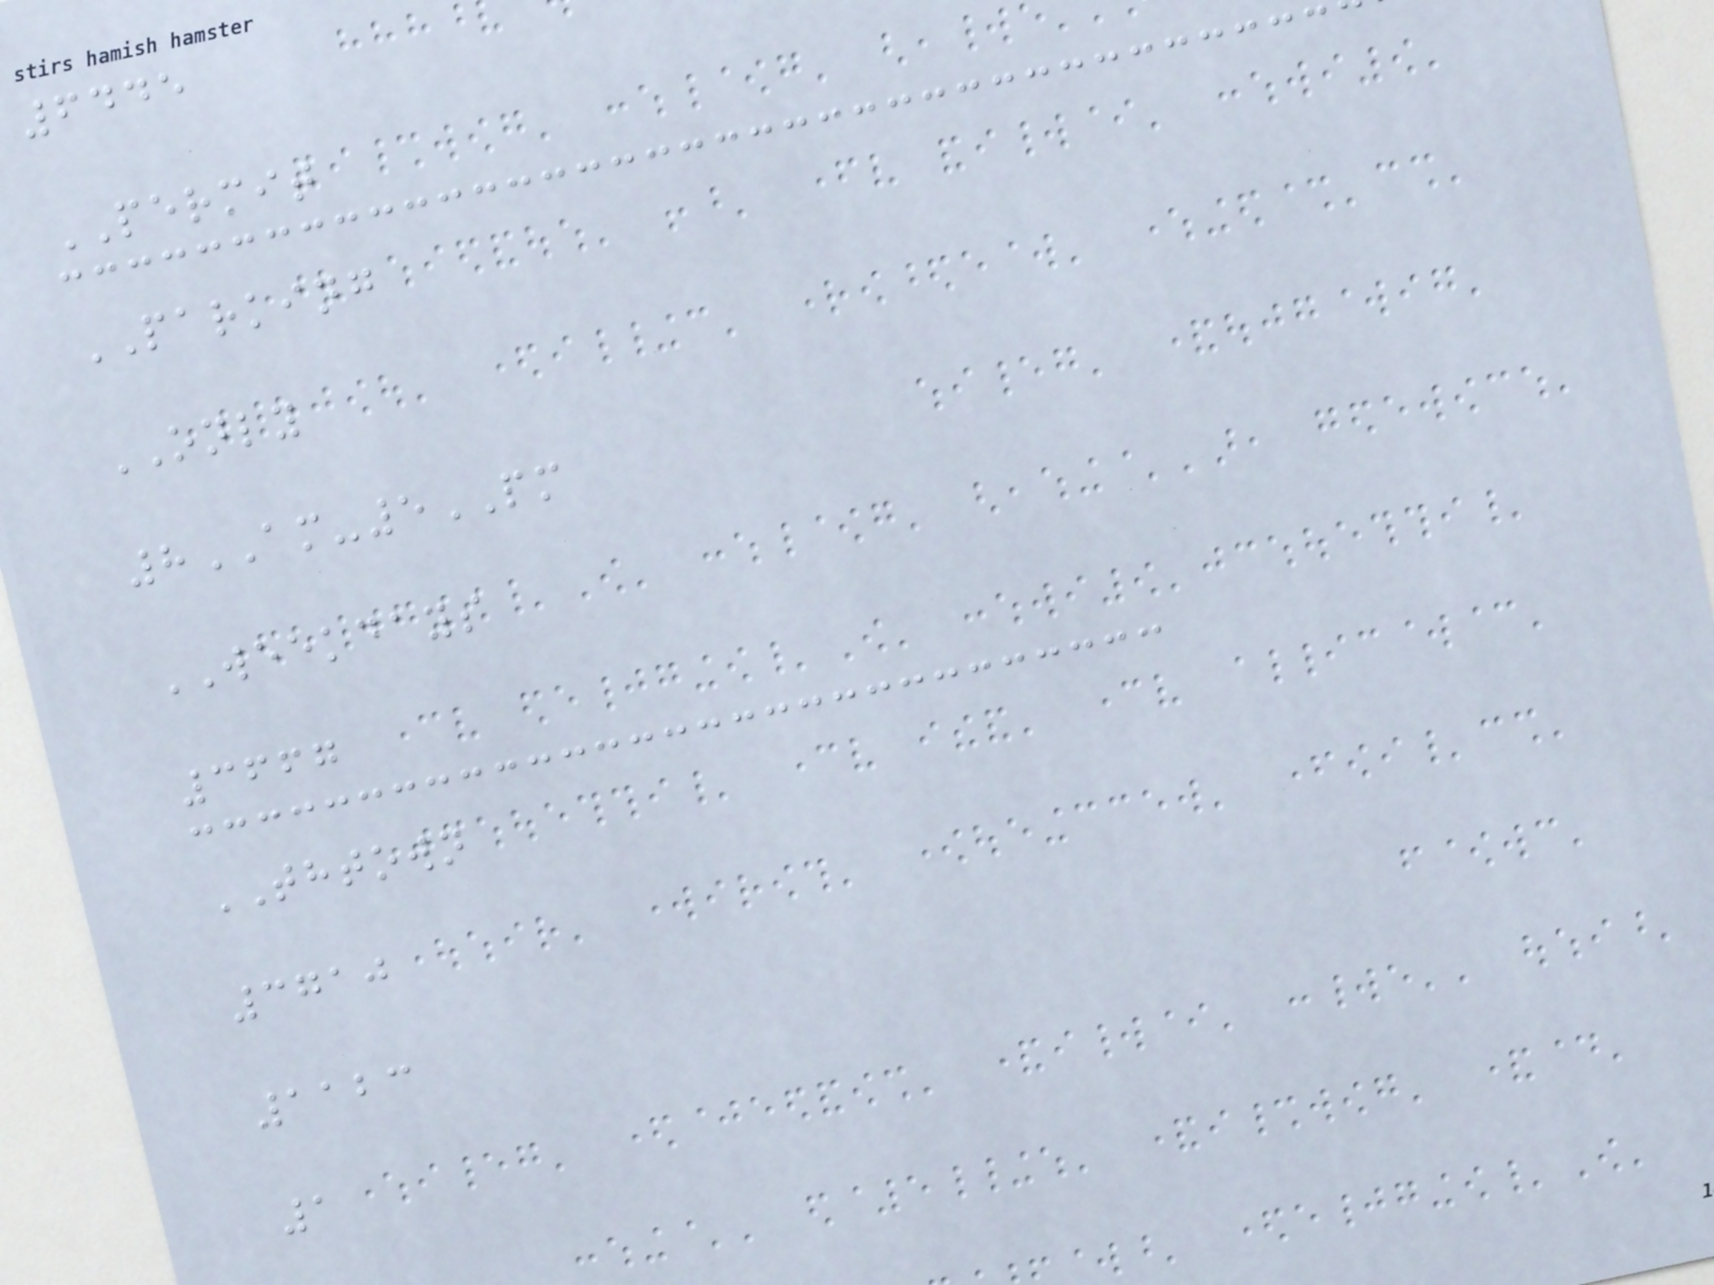6445
PERMIT
PARKING
ONLY
8AM-5PM
WEEKDAYS
3667
THTOWN
3710
1123
1
